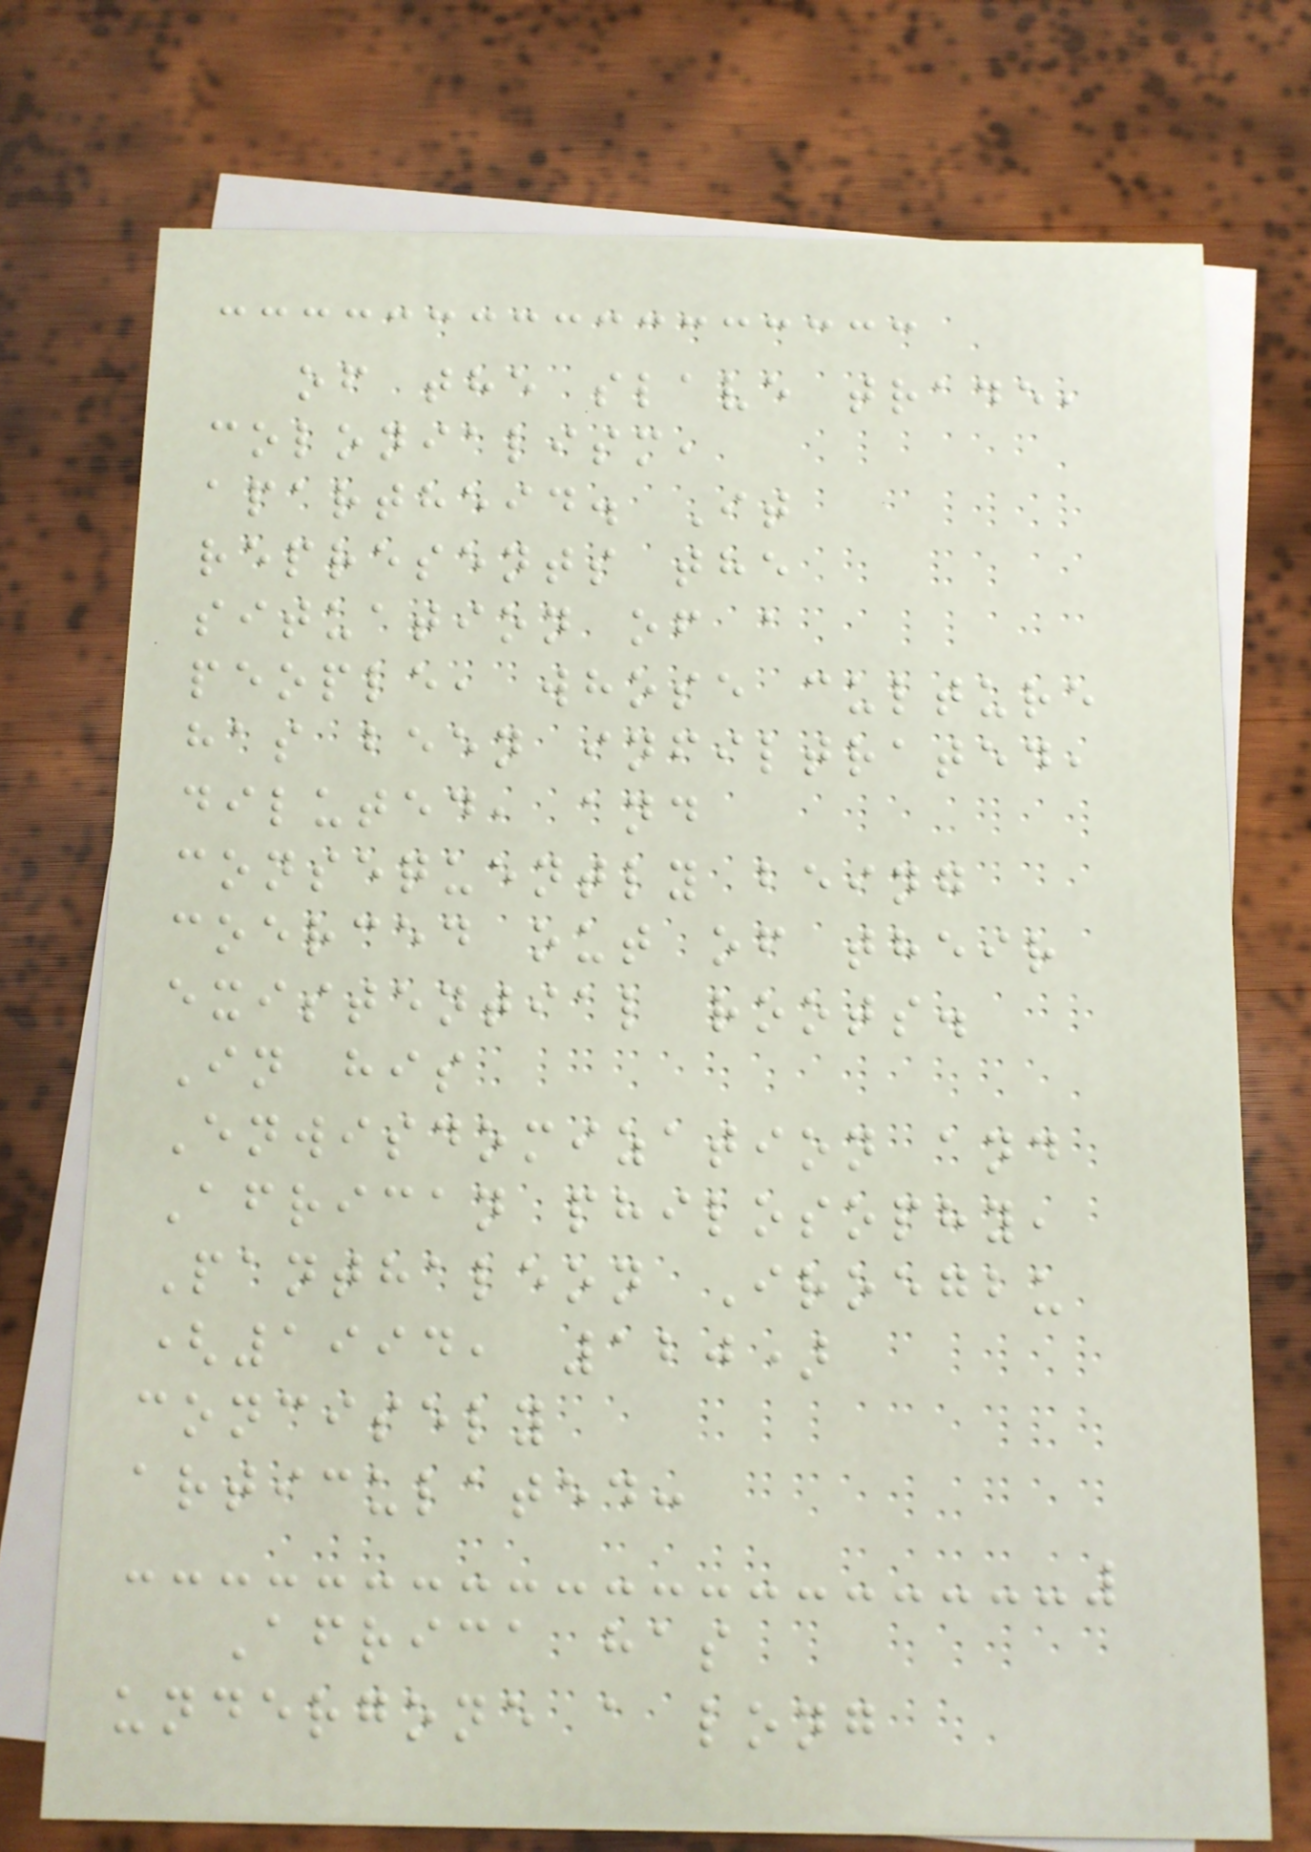of the slave trade,
colonialism,
apartheid. It
represents the
situation of a
people, whose culture
has been infiltrated,
diluted, and
consequently being
coerced out of their
existential roots.
In his
Enwisdomization and
African philosophy,
Panthaleon Iroegbu
(1994, 120)
concisely
articulated:
Africa has
undergone a long
